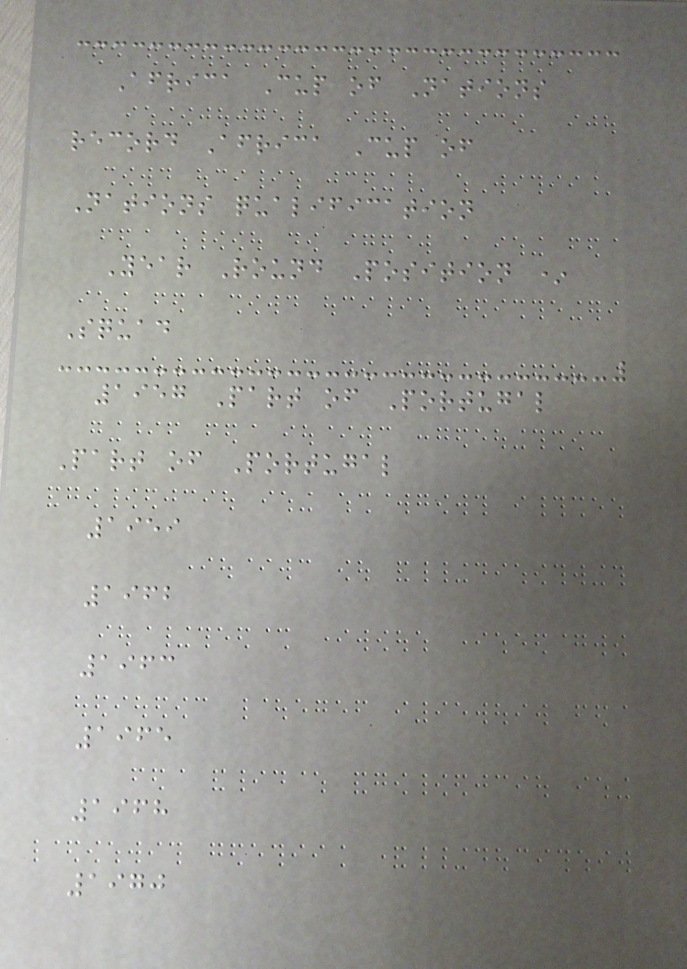Africa Cup of Nations
record Africa Cup of
Nations qualification
Year Round Position *
Squad
1957 Part of Portugal
Part of Portugal
1959
1962
1963
1965
1968
1970
